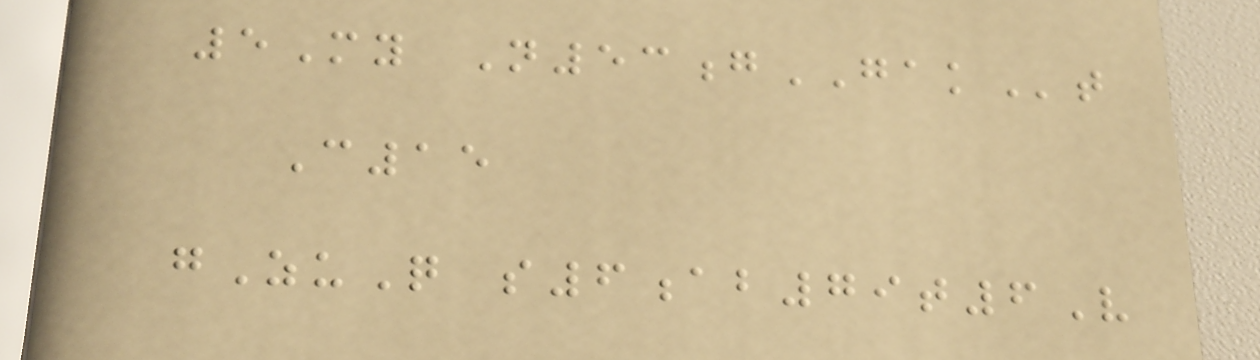5My N53gGAKt
C15
gZuQ s6ab79t6V
